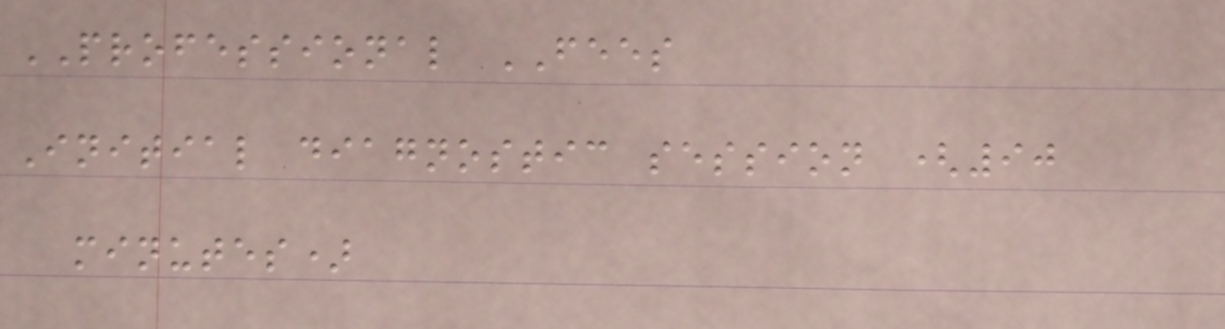PROFESSIONAL FEES
Initial diagnostic session (90
minutes)
